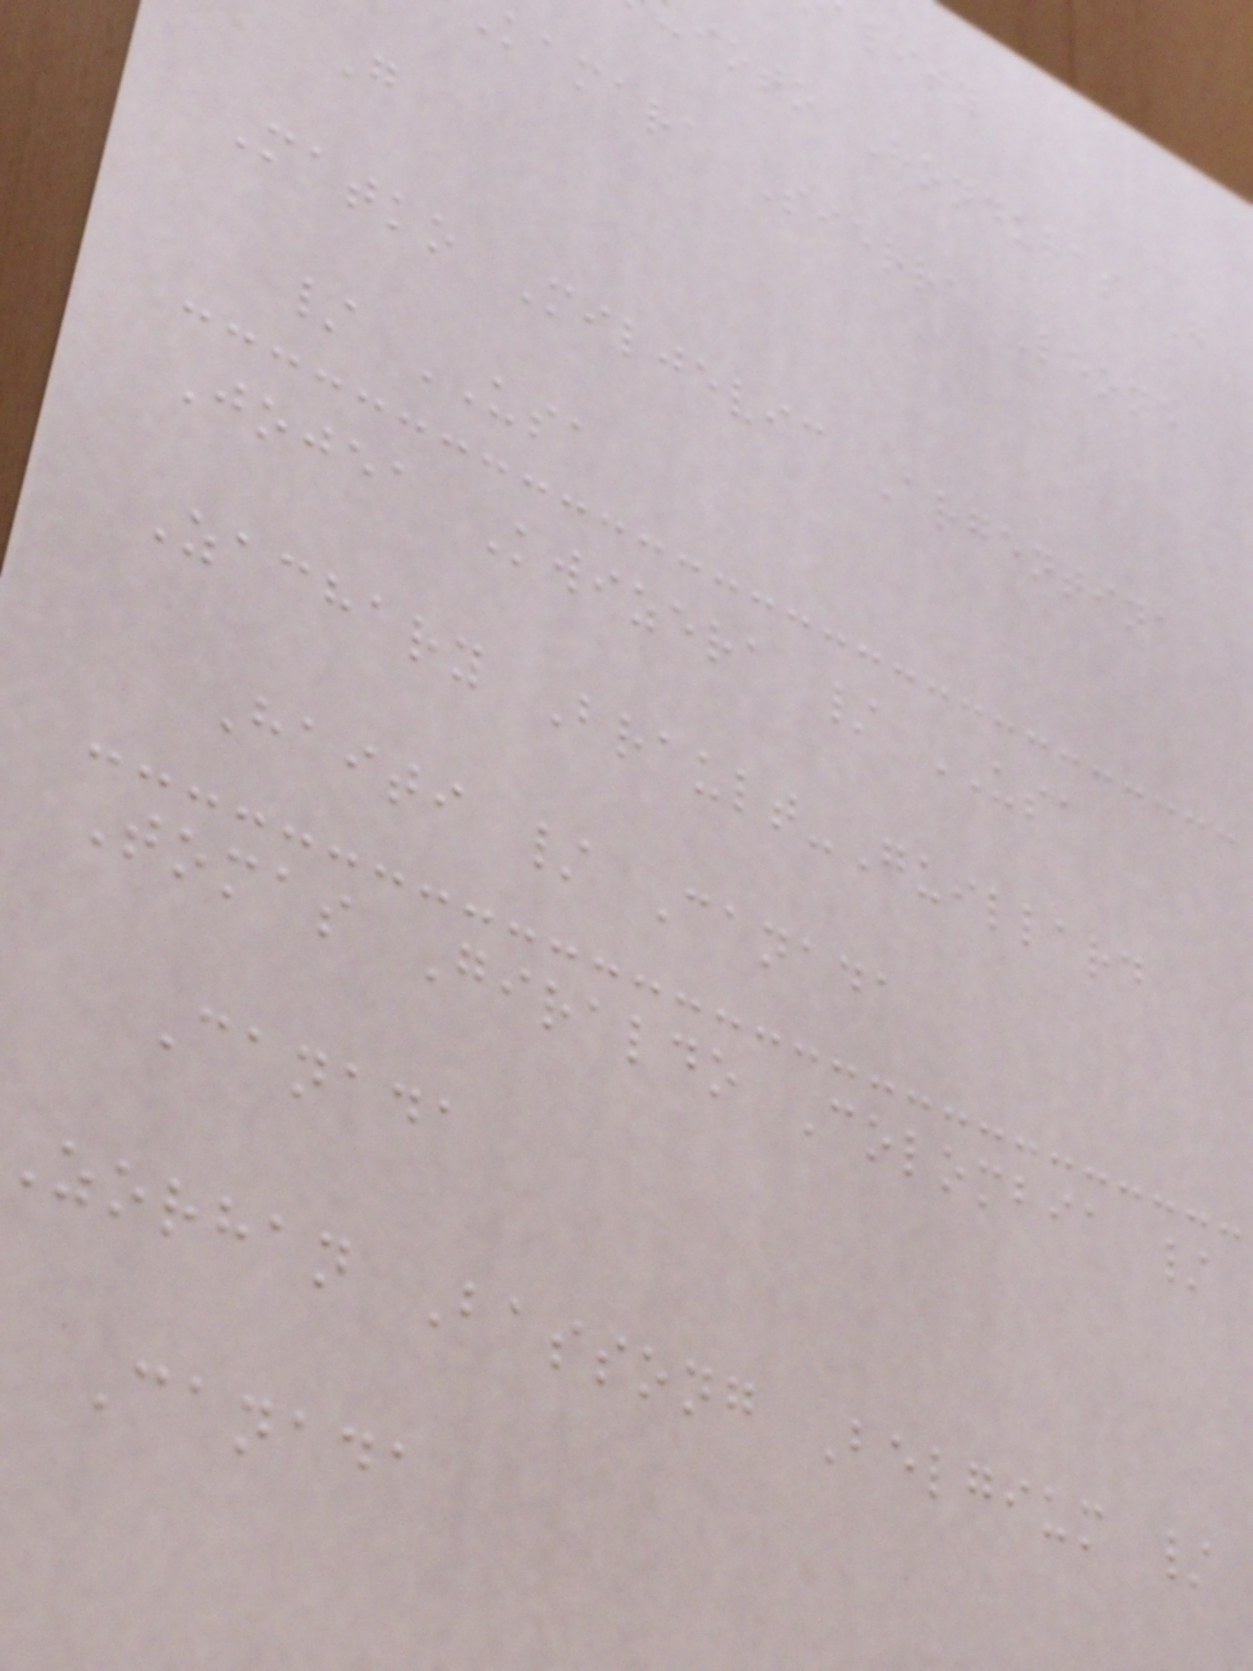ioto Honduras G
kamara Sierra Leone
G
Matko Miljevic Argentina
/ USA
Jojea Kwizera / USA
Zachary Brault-Guillard
Haiti / Canada
Tomas Giraldo Colombia /
Canada
zorhan Bassong Belgium /
Canada
